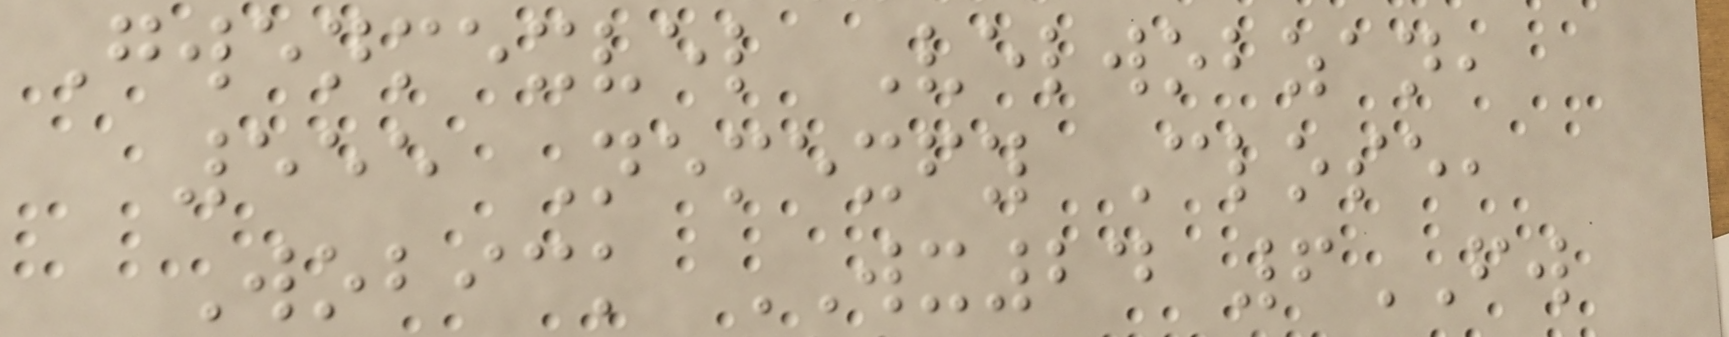Gwenmexvel Velwobzan,
555 Nemexfy Close,
Wobick WX24 6FW
